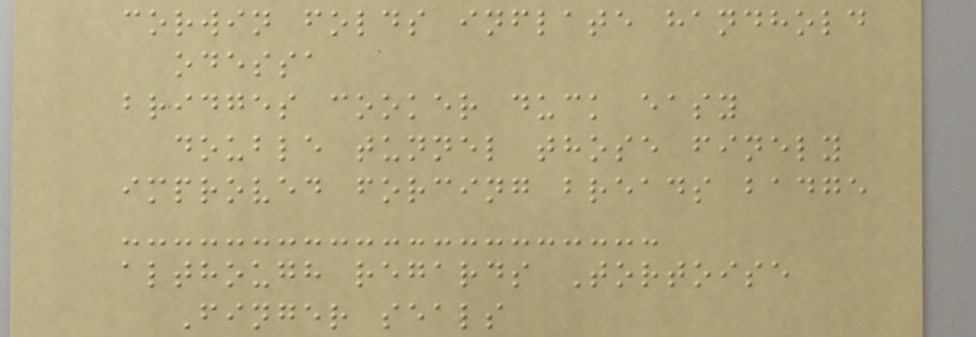corwin folds inflate handhold
odessa
bridges cooker duck easy
double tunnel those finely
improved forcing breads badge
although regards Tortoise
Finger seals
